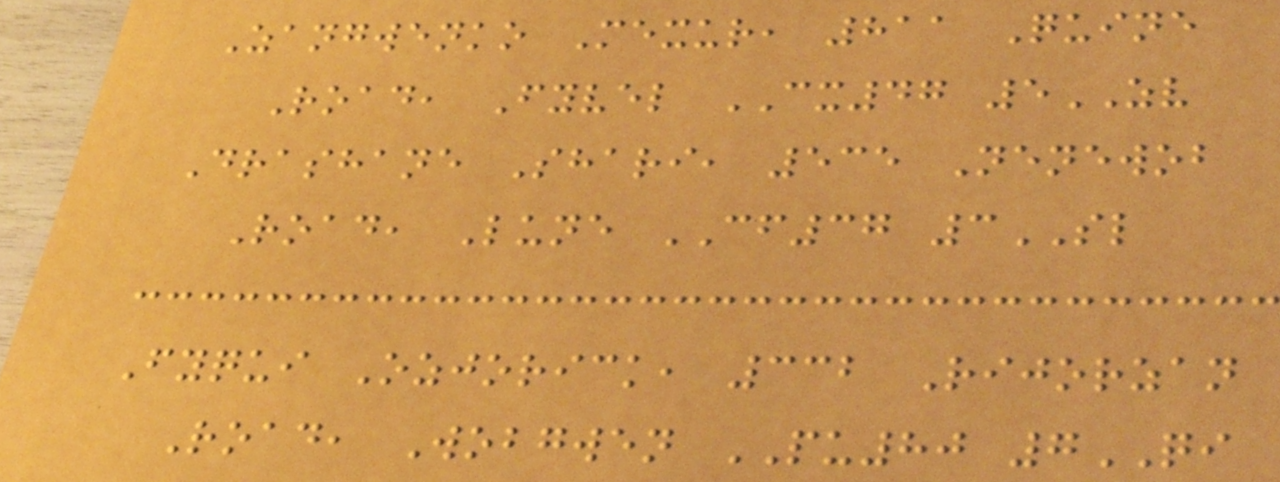Zangwenko Mexur, 811 Quine
Road, Fyvel CX47 5ZV
Drashane Shari, 535 Nenewob
Road, Lune CF37 3SL
Fyqui Ozjorick, 332 Rijorzan
Road, Wobgwen PU80 7QI
